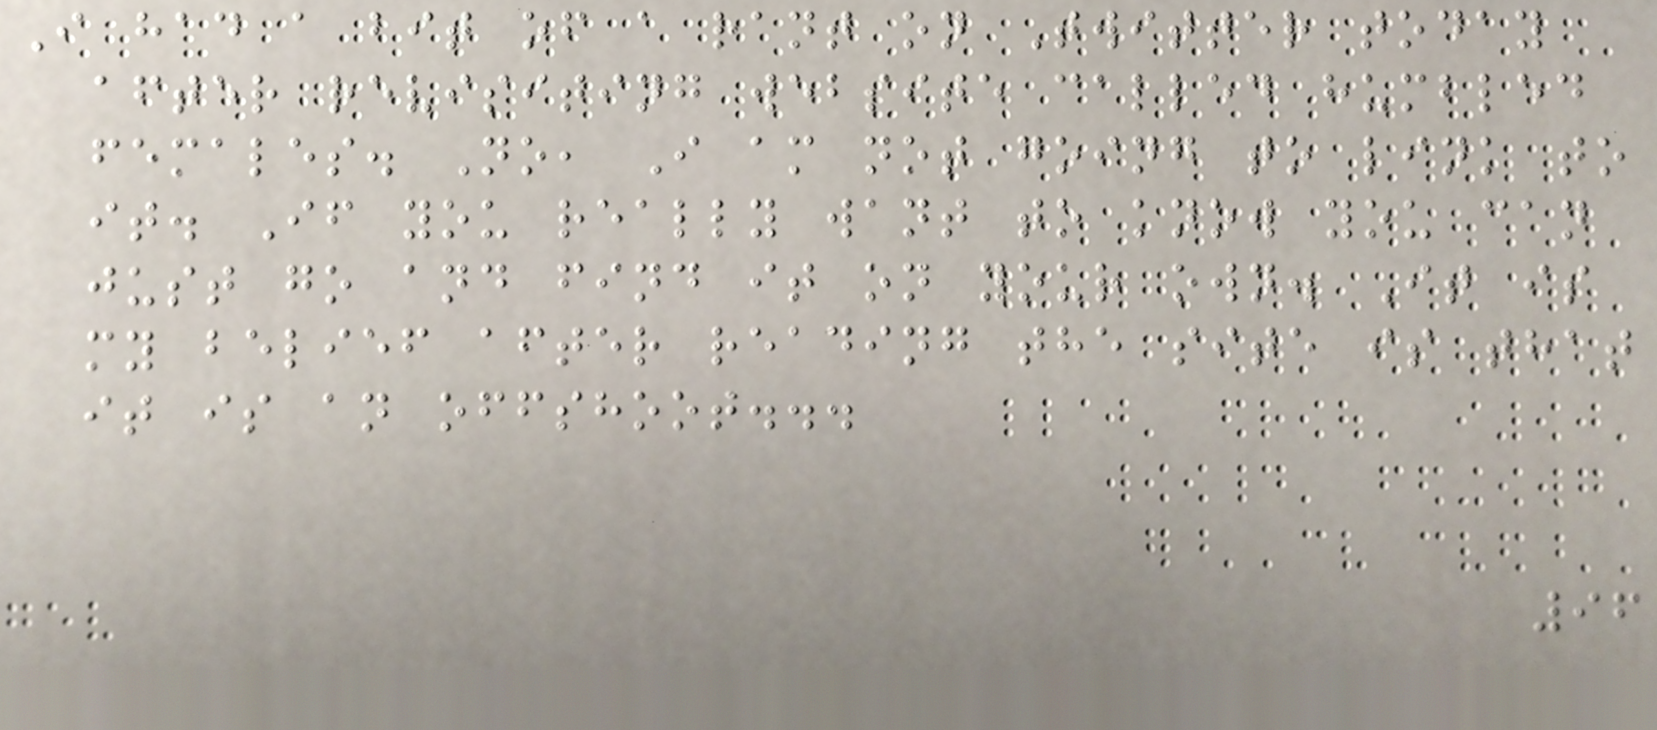I had a bit of a rant on Twitter today
after revisiting website called humbled
females. No, I am not going to link to
it. If you really want to know you can
just go and find it on your own. It is
my belief after reading the site is that
it is an offshoot...
96
